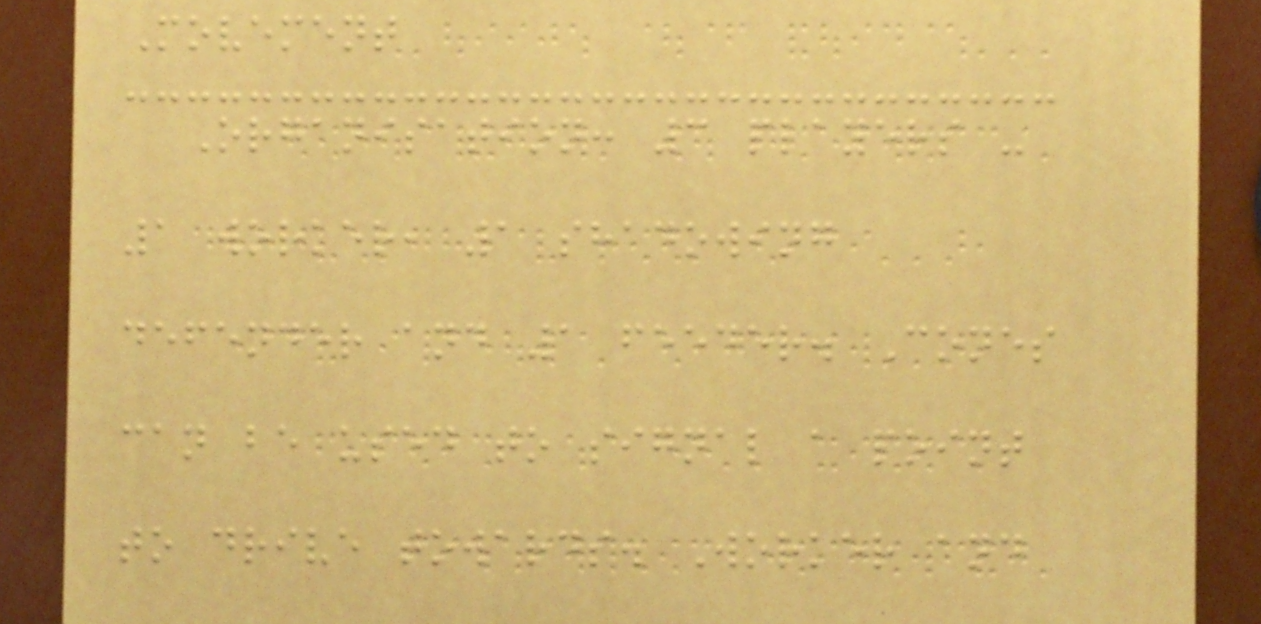Movement
Organisation: 3 players -
1 worker, 1 shadowing
defender and 1 feeder. Cones
can be used to signal a point
to drive towards. Worker and
